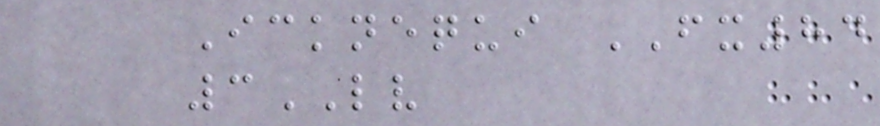Icknequi FX84
3LV
